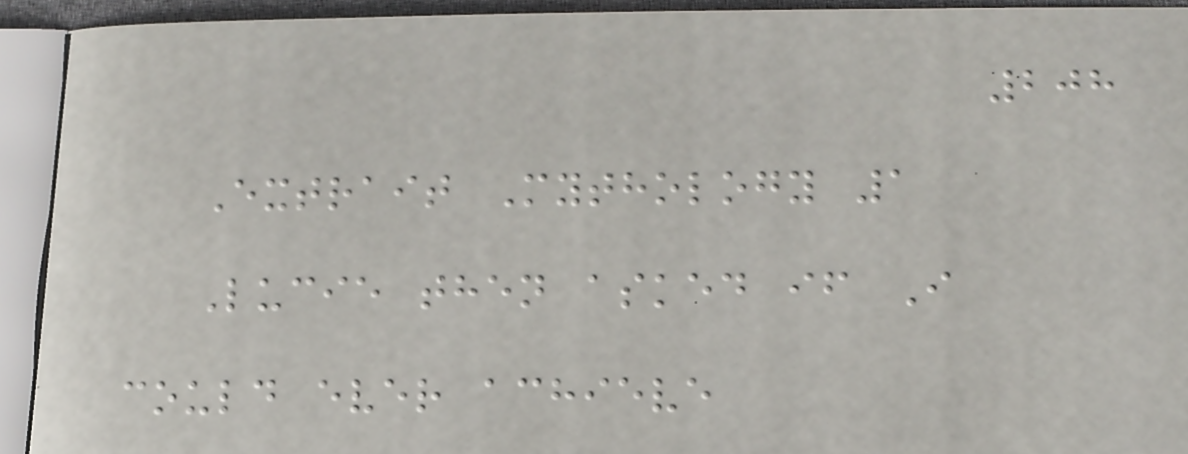208
Extrait Mythology 1
Lucie then asked if I
could ever achieve
